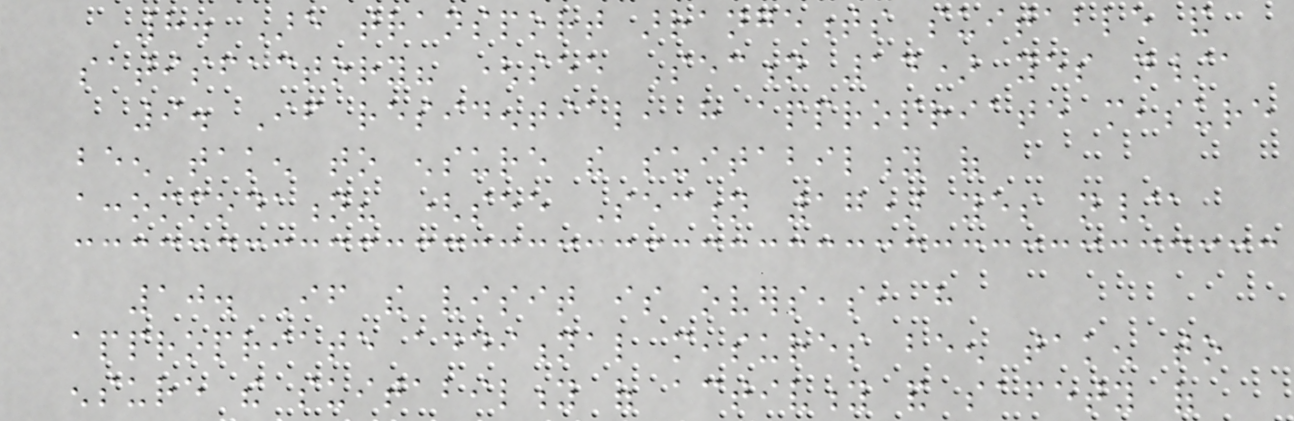8. Are transport arrangements suitable and
satisfactory? (see Section 14) yes n/a
9. If residential, have appropriate measure
been taken to ensure the suitability of
accommodation? (see Section 17) yes n/a
10. If the visit is overseas, have
appropriate additional measures been taken to
ensure the suitability of activity and safety of
